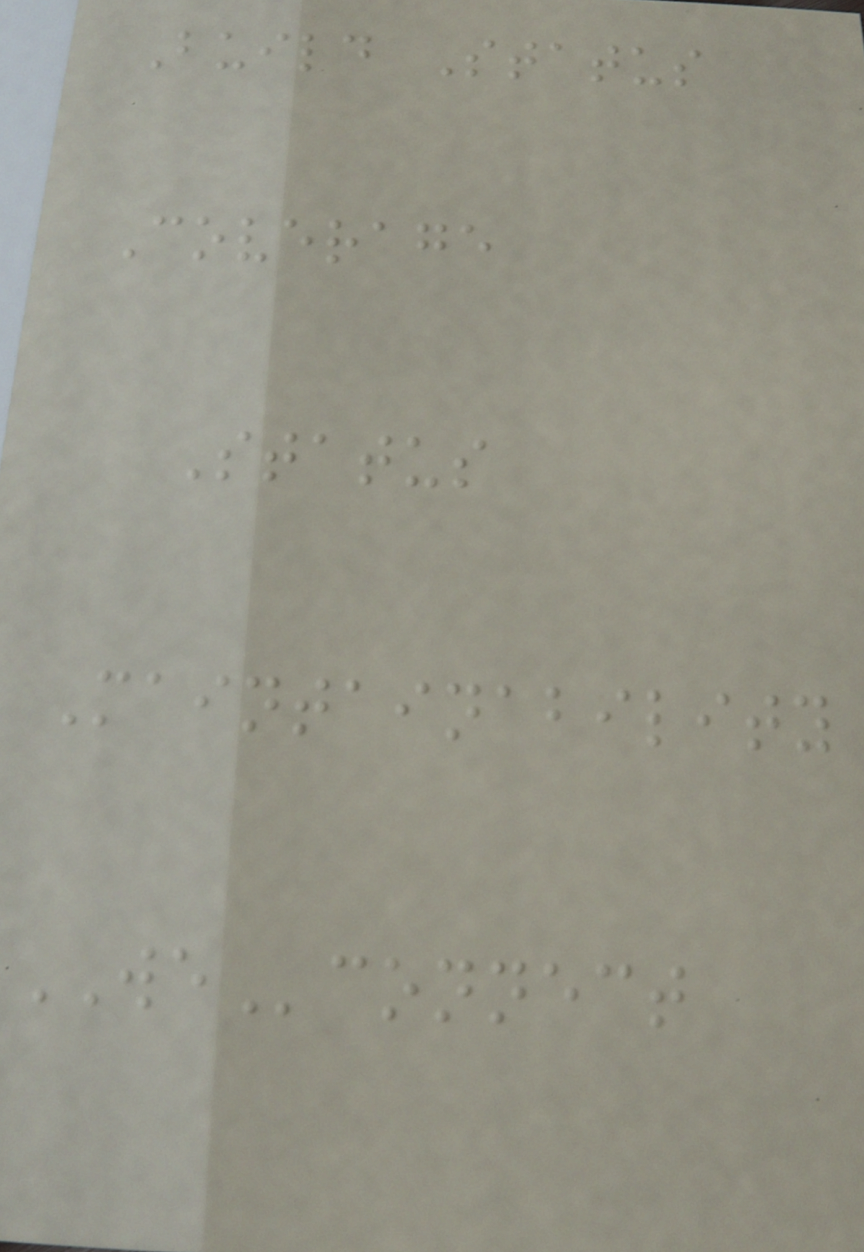Build Status
Coverage
Status
Maintainability
WEconnect
